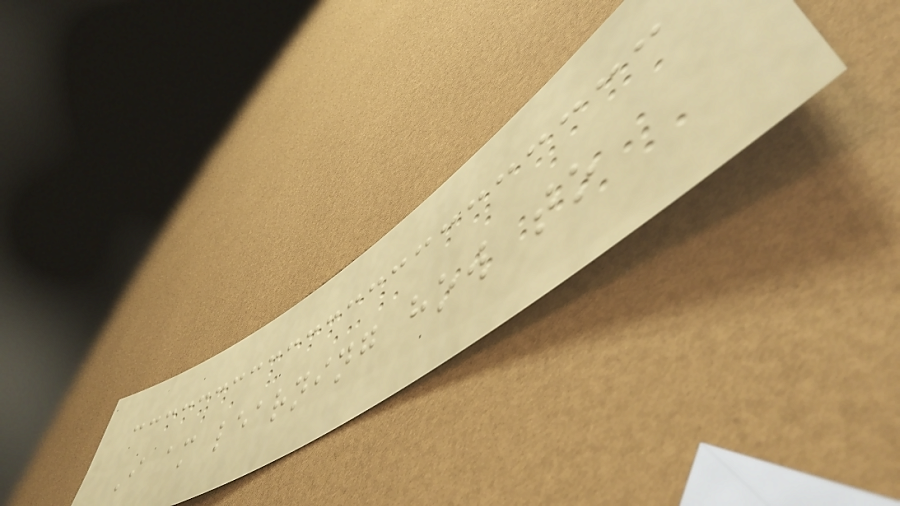I am learning how to
